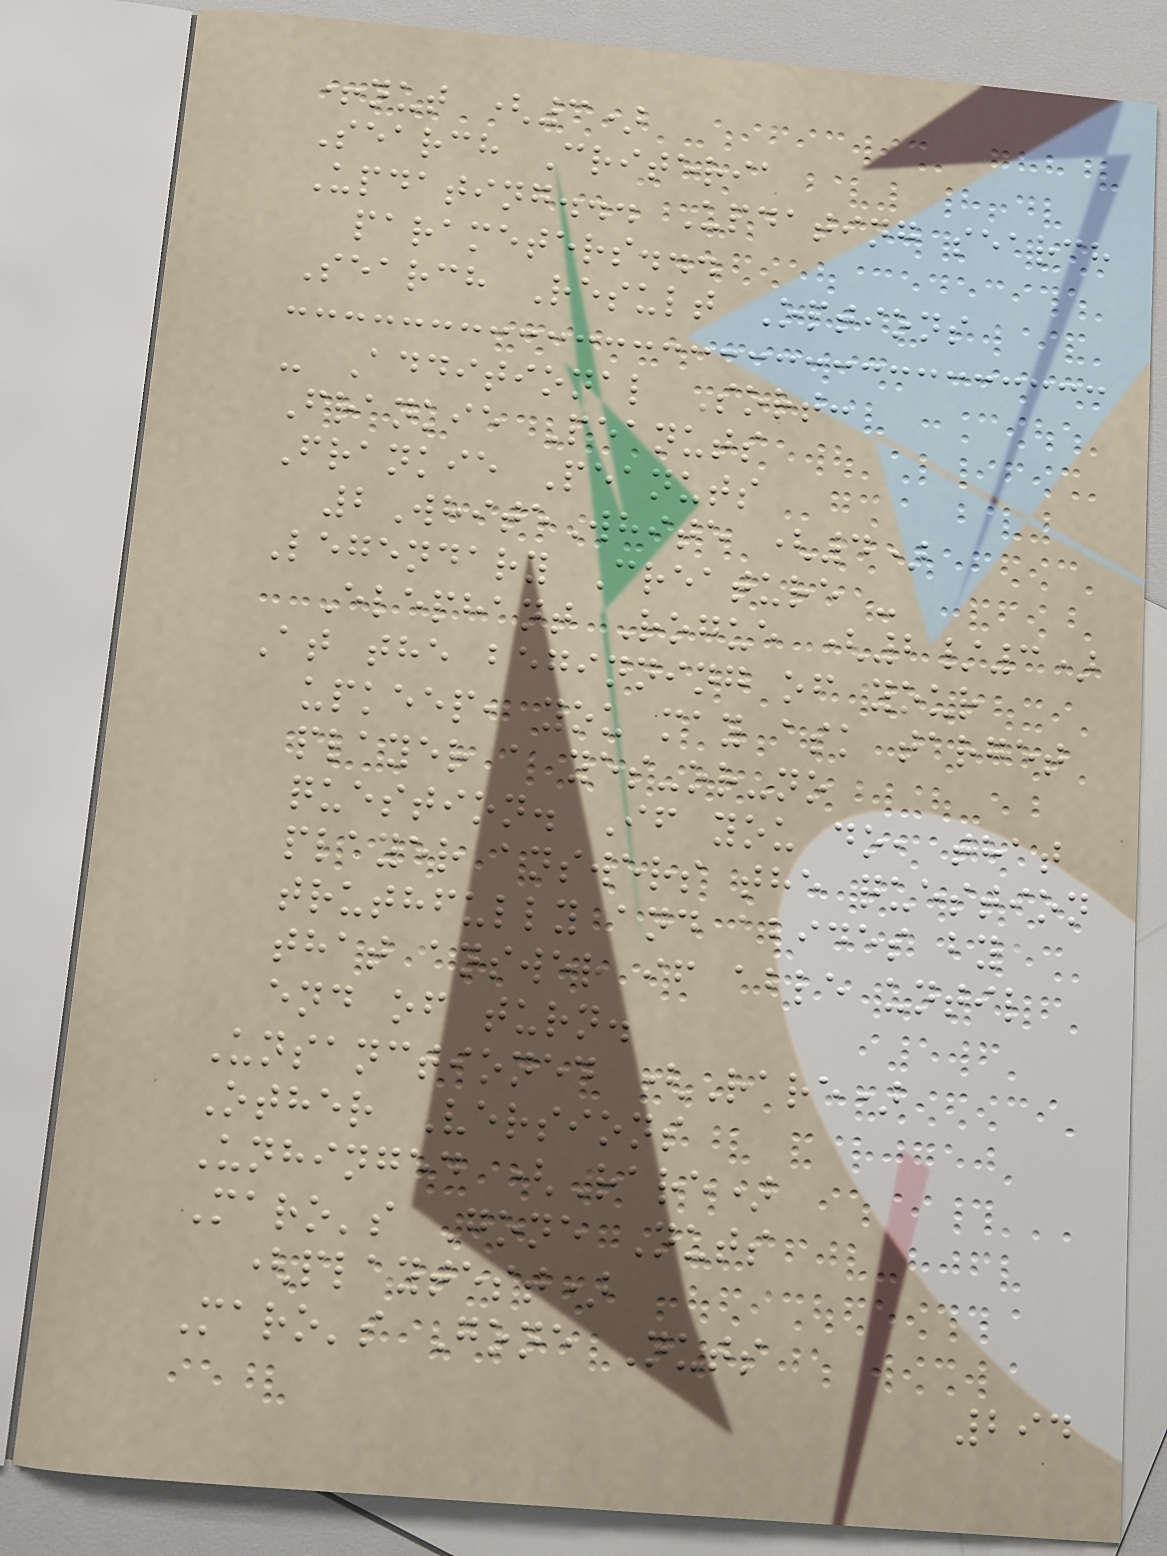+nut (3)
Search Criteria
Updating... Updating search
parameters...
Search Result Options
- Additional Sort:
Frankie Peanuts
Frankie Peanuts
2WhiteWhite (4)
Legendary Creature -
Elephant Rogue (2/3)
At the beginning of your
upkeep, you may ask target
player a yes-or-no
question. If you do, that
player answers the question
truthfully and abides by
that answer if able until
end of turn.
Unsanctioned (Rare)
Other Versions
Unhinged (Rare)
Maro's Gone Nuts
(playtest)
Maro's Gone Nuts
294
